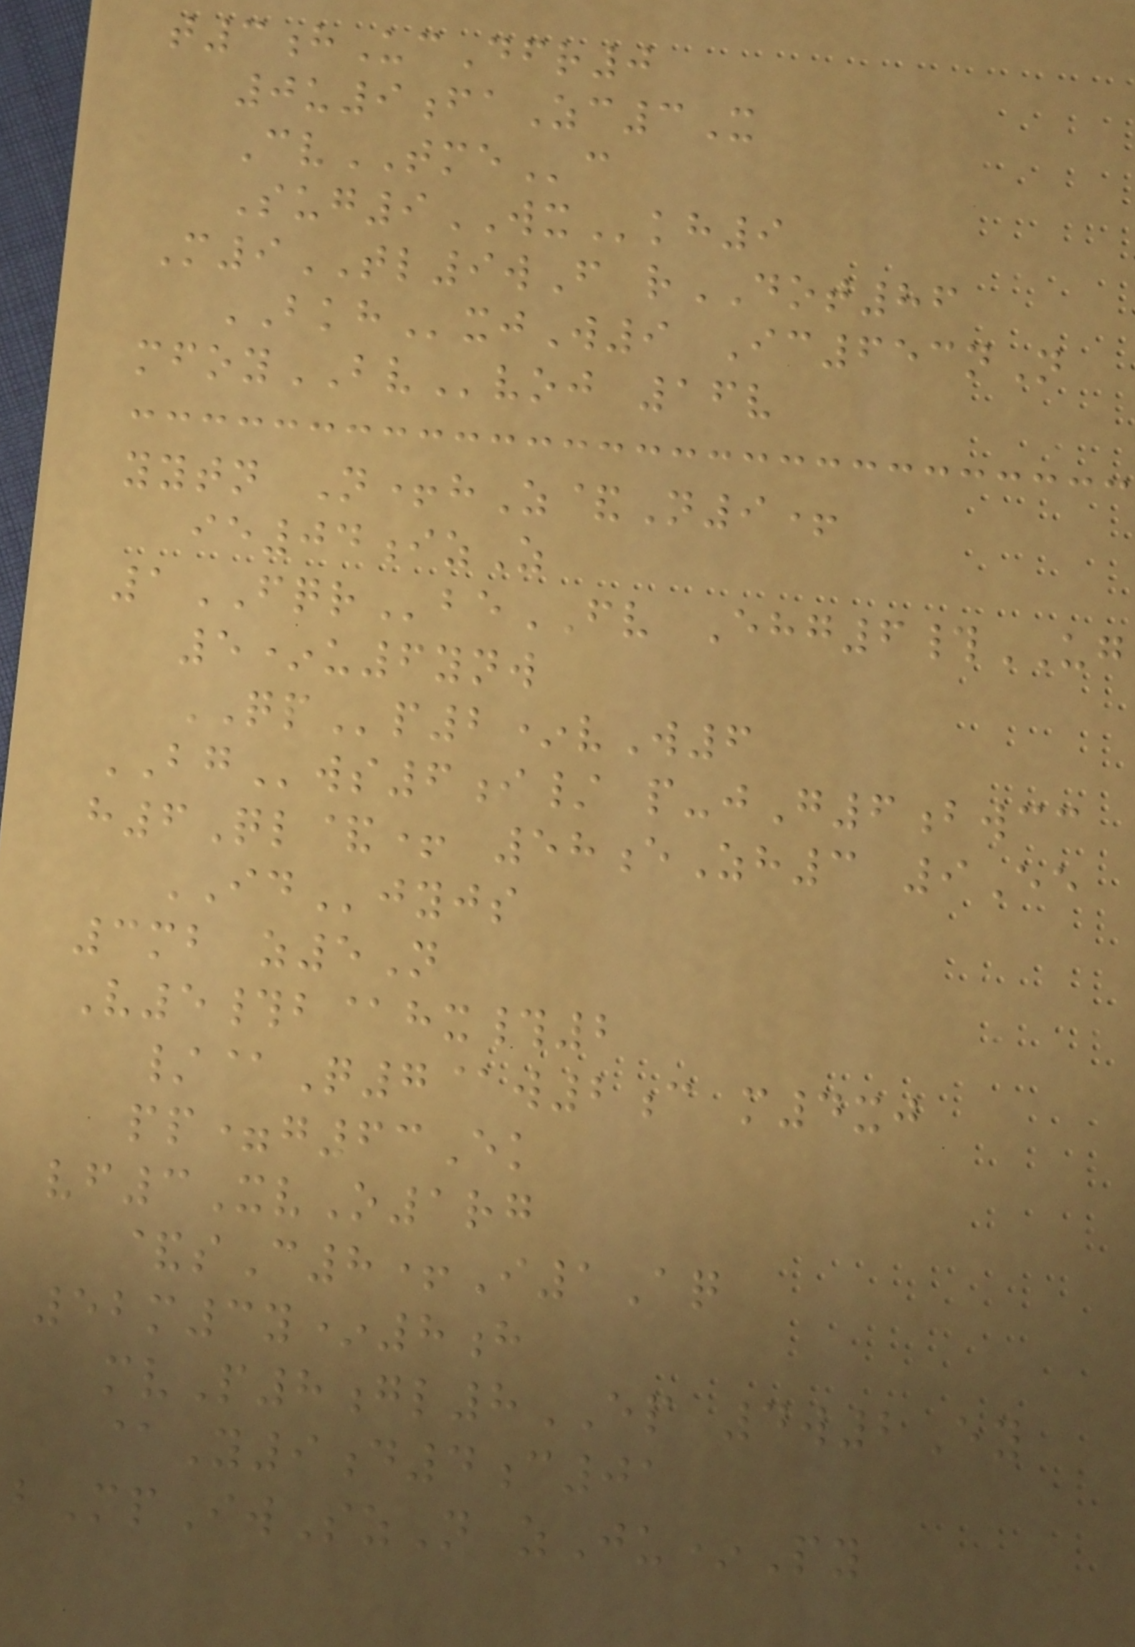t3hUcDfr0
0u9faZc3X
CvTMEc
Sug9WXkh9
M9TL9wF rDOT86
BKHxjW9 Ic653nN
mfoyBVvoj 16v
yytn N+hZ&N9+
ie04izZ
1FQRbeFV Ehg6#UG
5*u6ynw
QPp2*vW6
BGws6i/ p-jG6bwcc
h6Ql&+ 58eZh3 9Ee
IDjyjs
3mb z5N
V5#b@hx#2
/@Q7@w2c m4xj
pp=g63Ek
vf3XvO1rg
&sC8+I1Aq
52m3y*8h
mvP8gl8EP 4w2Ey
@Y9d4c01
bMpIwSzN zJu*Py
